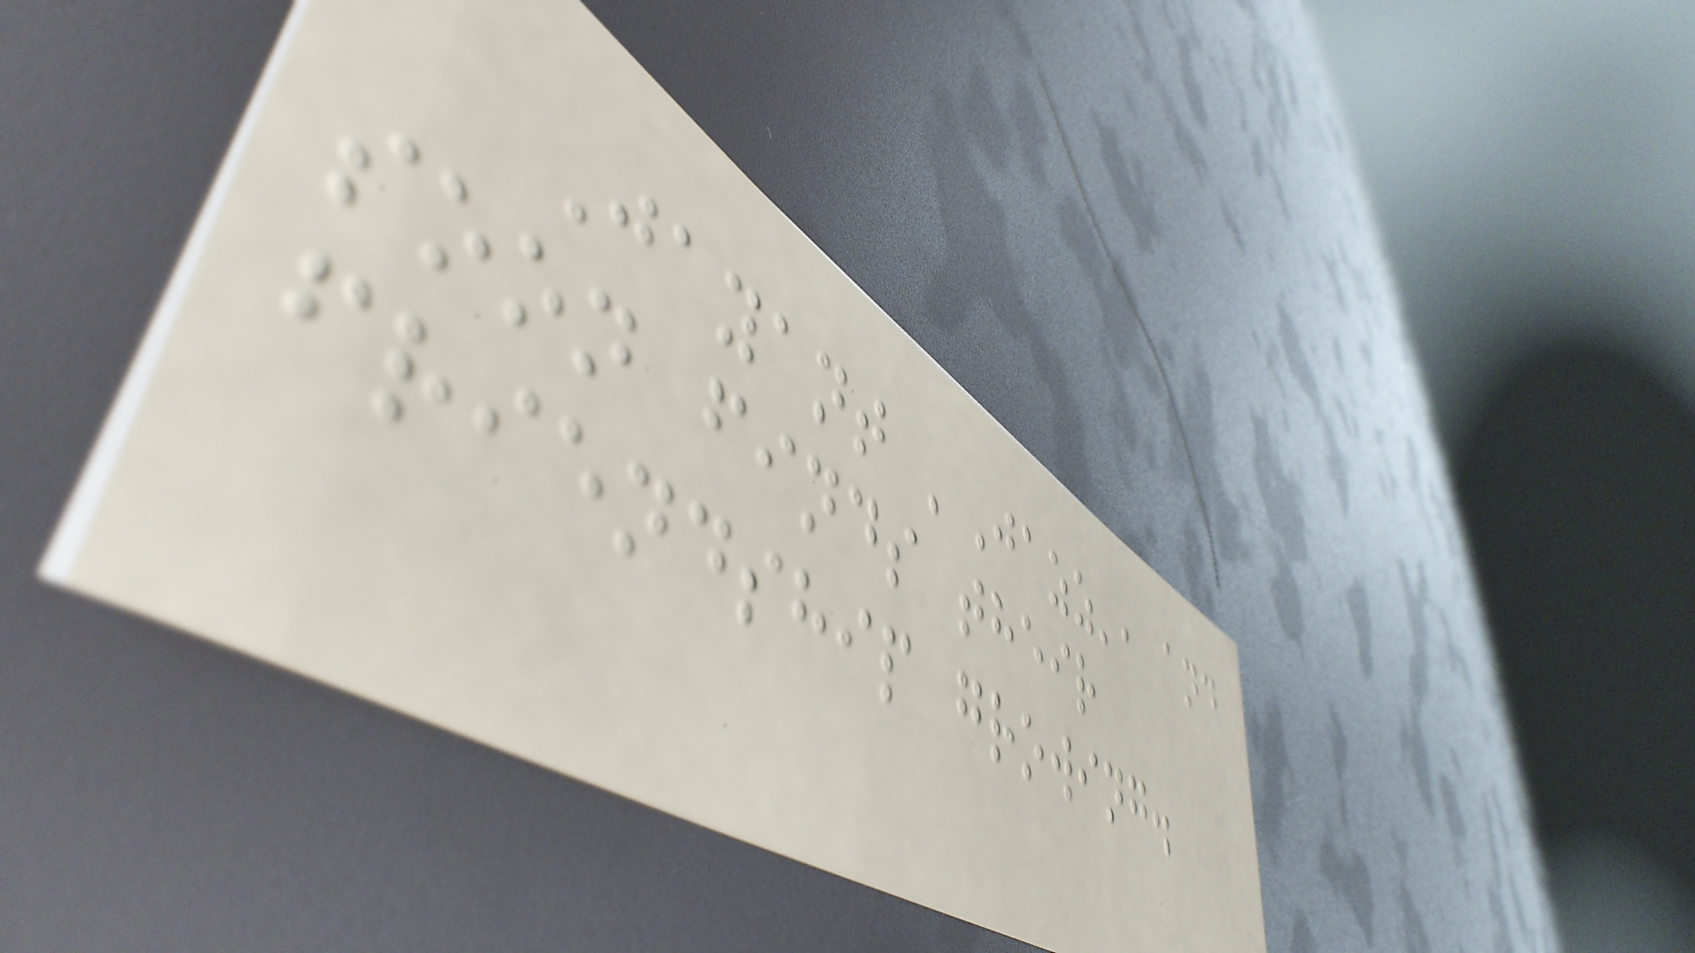Jayant 'Jazz', and
soon finds their
friendship growing.
